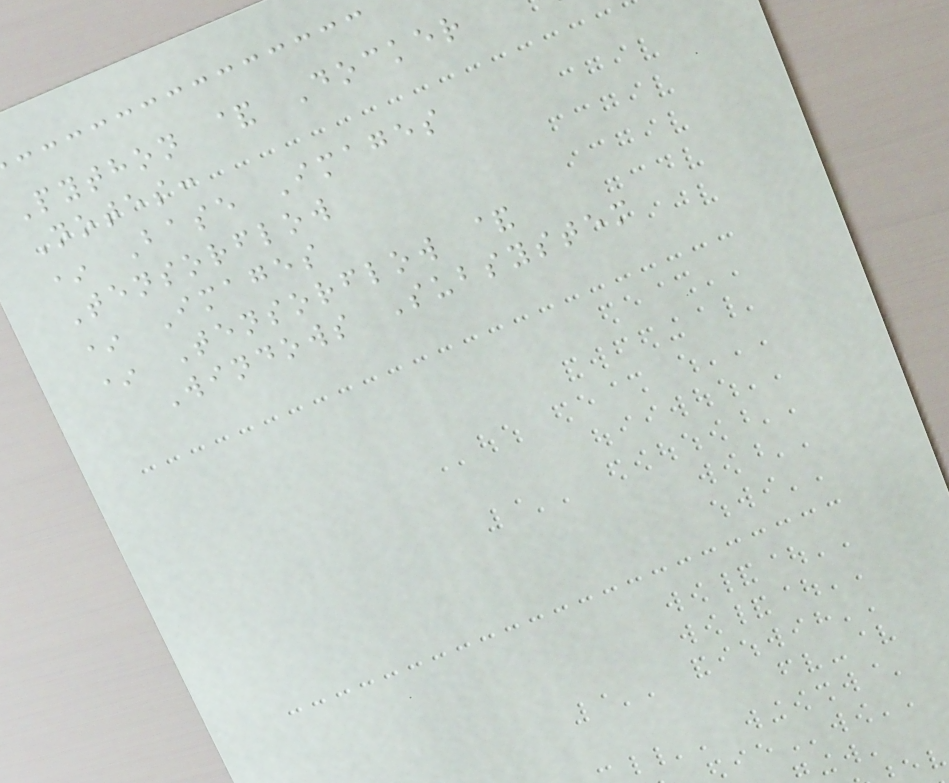Python & Docker
Notes:
* Base Images
Tensorflow
* Images
* Tensorflow &
Windows Subsystem
